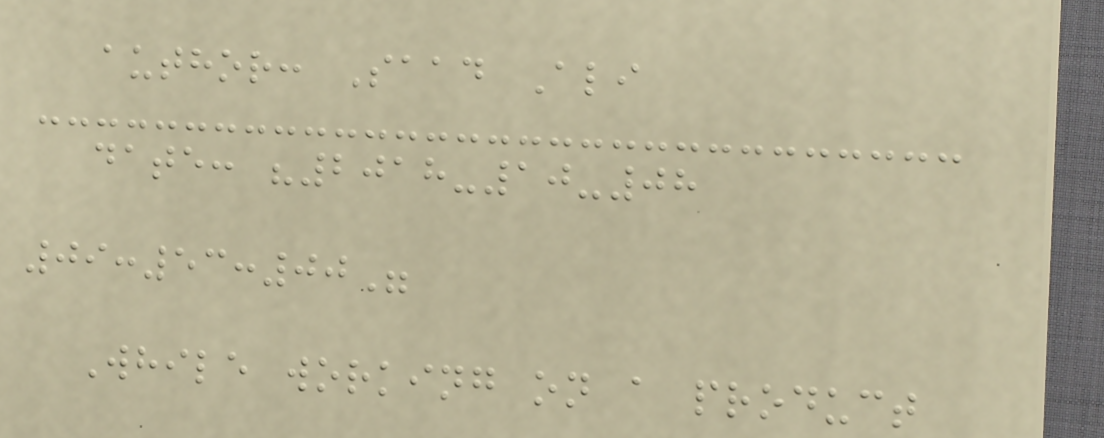author: Saad Ali
date: "2018-10-08
09:53:00"
While working on a product
